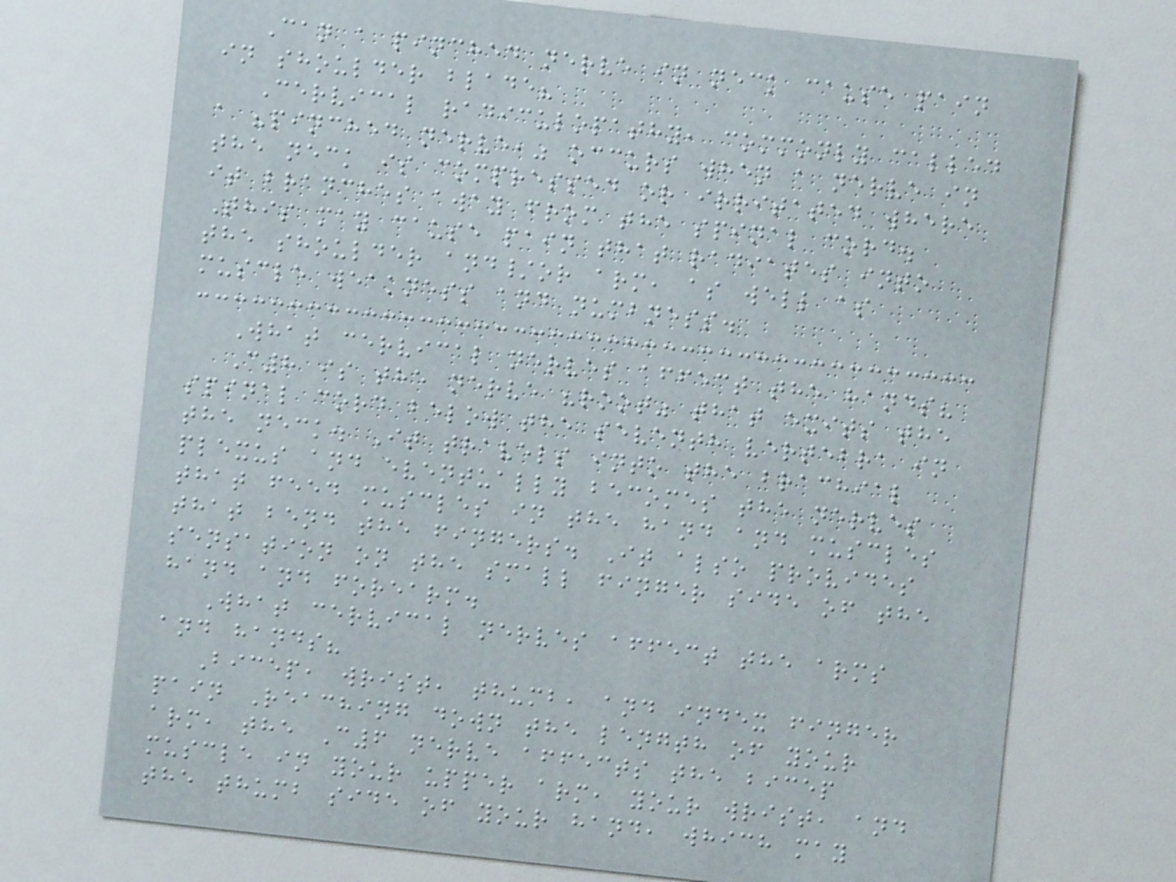Can a pinched nerve in neck cause pain
in shoulder blade?
Cervical radiculopathy, commonly called
a "pinched nerve," occurs when a nerve in
the neck is compressed or irritated where
it branches away from the spinal cord.
This may cause pain that radiates into
the shoulder and/or arm, as well as
muscle weakness and numbness.
What cervical nerves affect the hands?
C8 is the nerve "root" that exits the
spinal cord below the seventh vertebra in
the neck. It travels into the brachial
plexus and eventually becomes the nerves
that feed muscles in the hand and muscles
that bend the fingers. It also provides
sensation on the small finger side of the
hand and forearm.
What cervical nerves affect the arms
and hands?
Bicep, wrist, thumb, and index finger
pain Reaching down the length of your
arm, the C6 nerve affects the bicep
muscle in your upper arm, your wrist, and
the thumb side of your hand, which may
